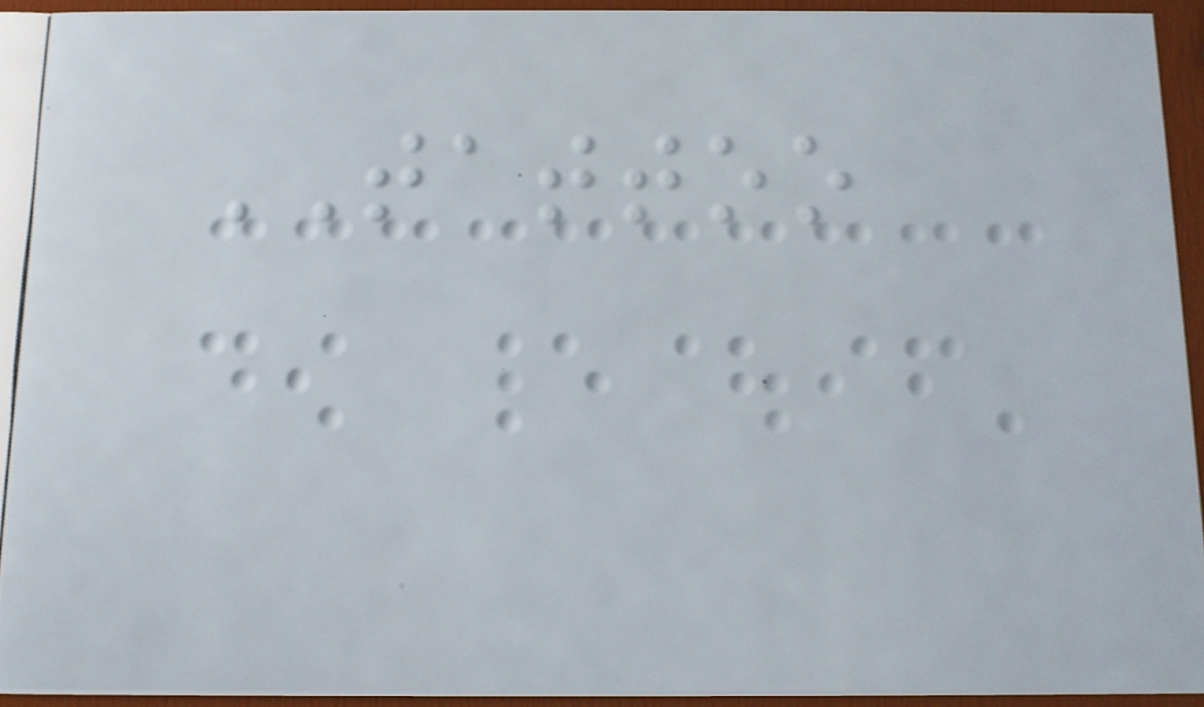TATTOO
